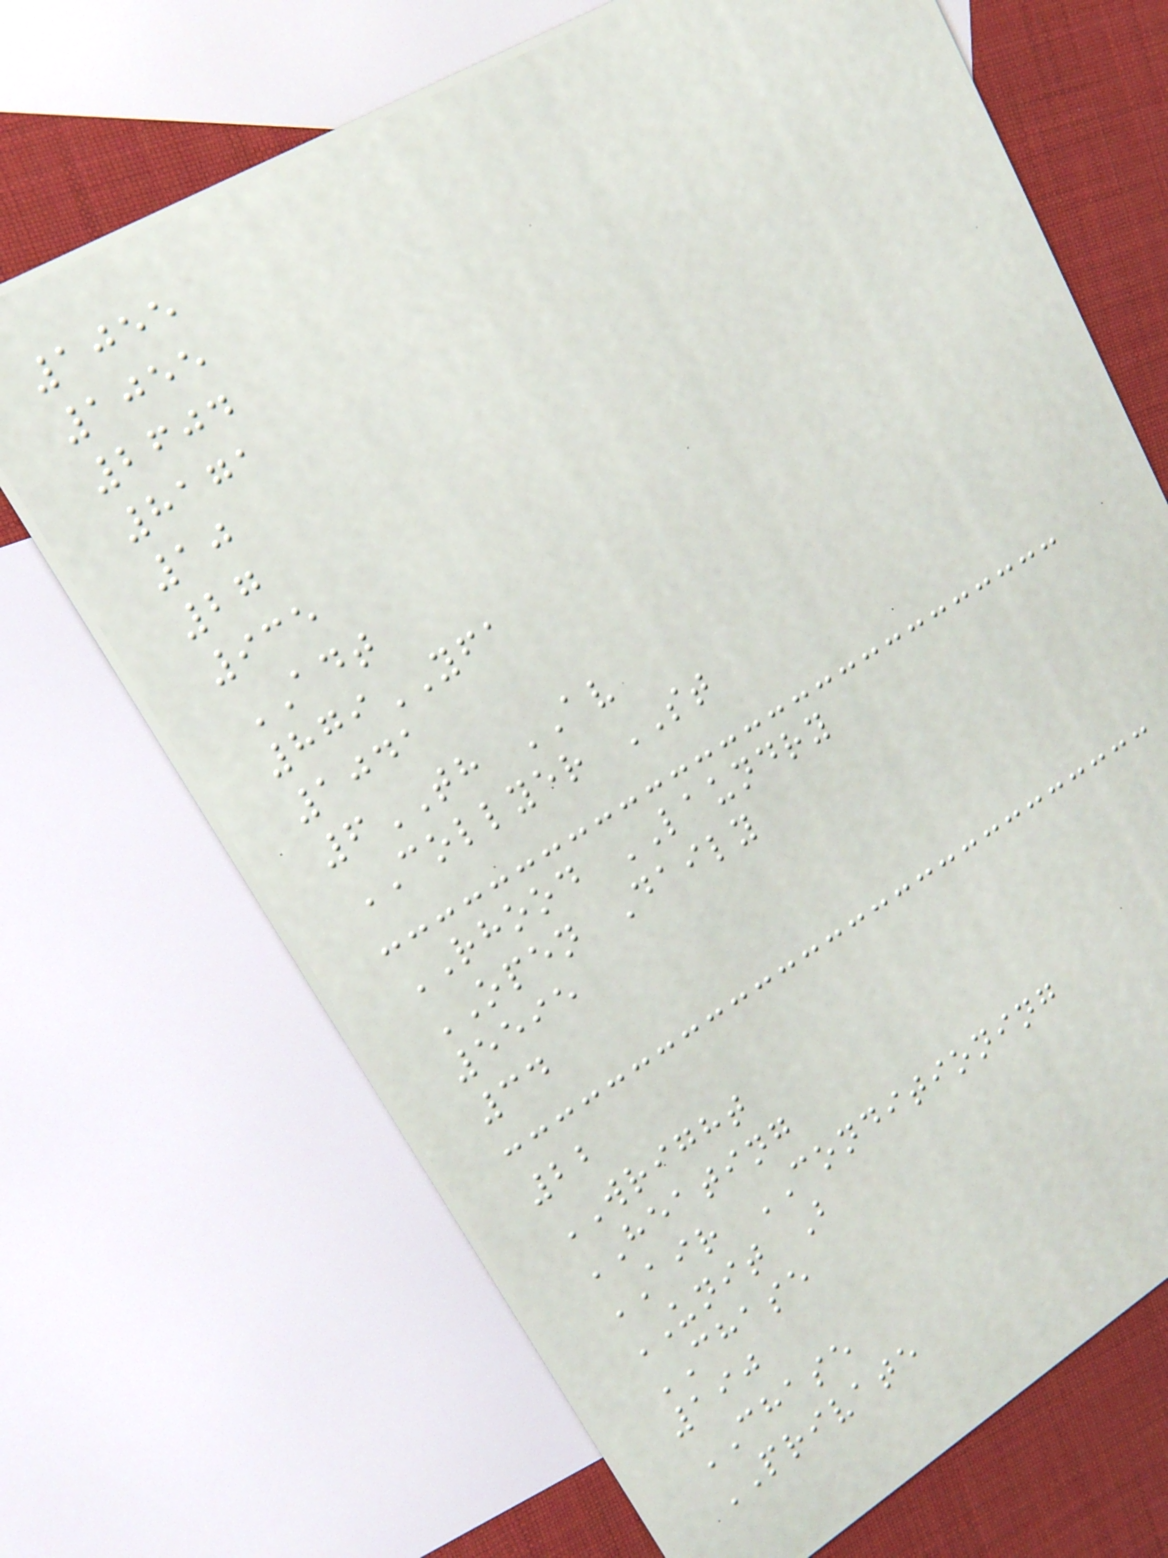1055
1055
2604
8171
10
27
935
ADT
879YFA
1041
6TH AV
COLLYER ST
RHOOD LAUNDRY
OPEN Daily
5595
34
22
WRIGHT
HEATING
AIR CONDITIONING
UNIT B
CHASE
190
CHASE
PRIVATE
